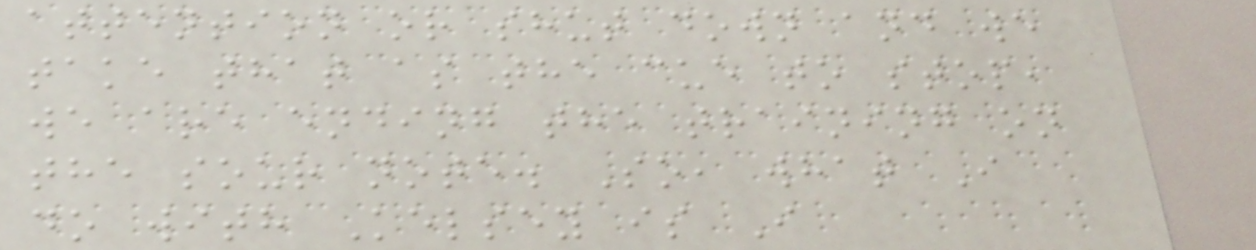attention or shut down and we
take that as the cue to stop,
we are ending the training on
the sour note. So, what I
do with Kelsey is I
